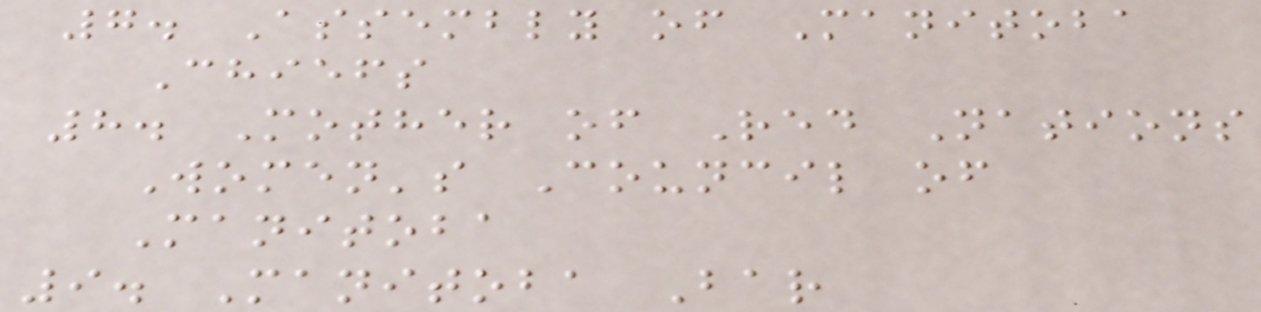7. Assembly of Manitoba
Chiefs
8. Mother of Red Nations
Women's Council of
Manitoba
9. Manitoba Bar
